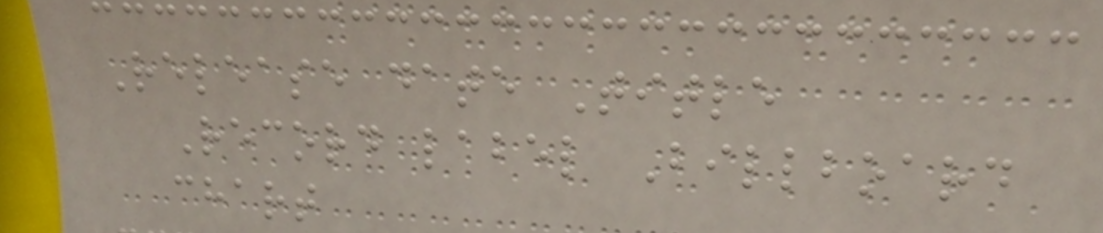Release date Title
Record label Billboard
chart
